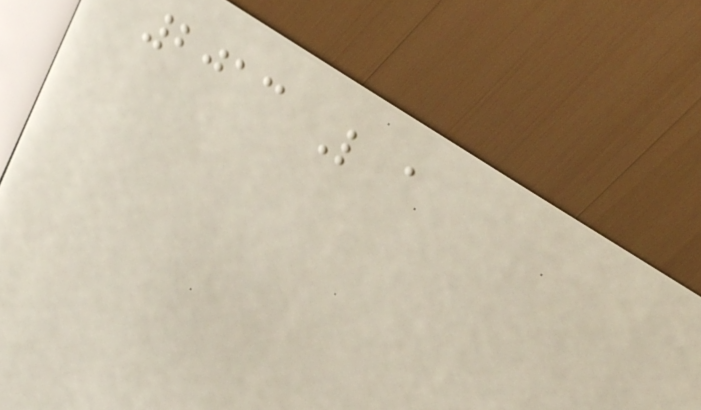2013 Like a
